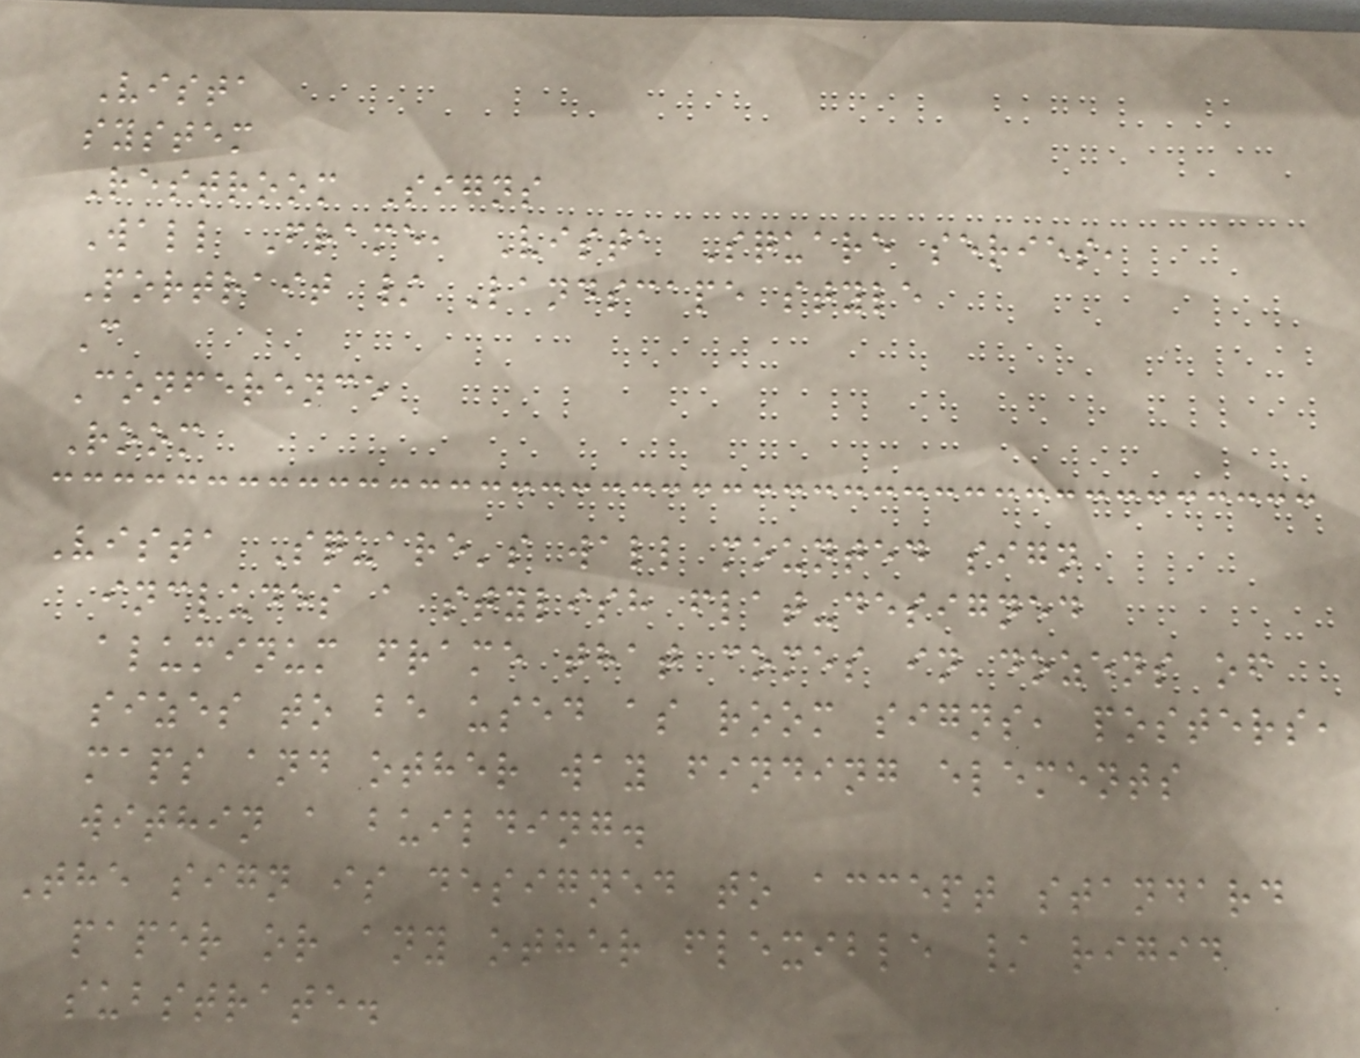Vista
system
Restroom Signs
Wall Frame, Vista Square series,
Portrait / Landscape style
C
Conference
Room
Vista Square's wall mounted sign
includes a stylish flat-designed
aluminum frame that comes in dozens of
sizes to be used as room signs, posters,
maps and other way finding elements
within a building.
The sign is designed to accept standard
paper or any other flexible / rigid
substrate.
